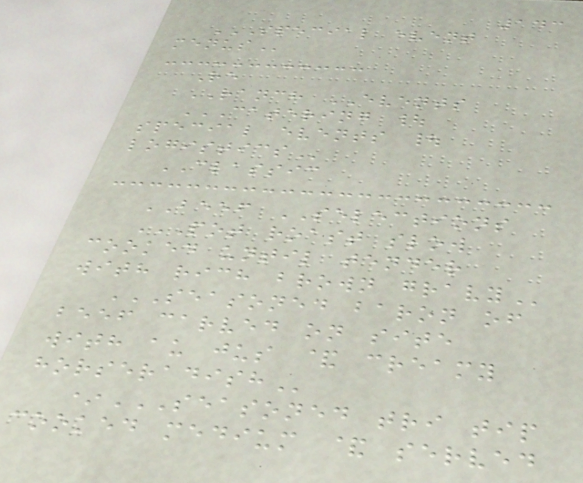143
SPECIAL EVENT
MENUS
Re
RANCH EVENTS
CATERING |
SPECIAL EVENTS |
LOGISTICS
CLASSIC
BEEF SELECTIONS
POT ROAST SLOW
COOKED UNTIL TENDER
WITH RICH BROWN GRAVY
SEASONED BARON OF
BEEF CARVED ON SITE
WITH AU JUS & CREAMY
HORSERADISH
*SEASONED TRI TIP
COOKED MEDIUM & SERVED
